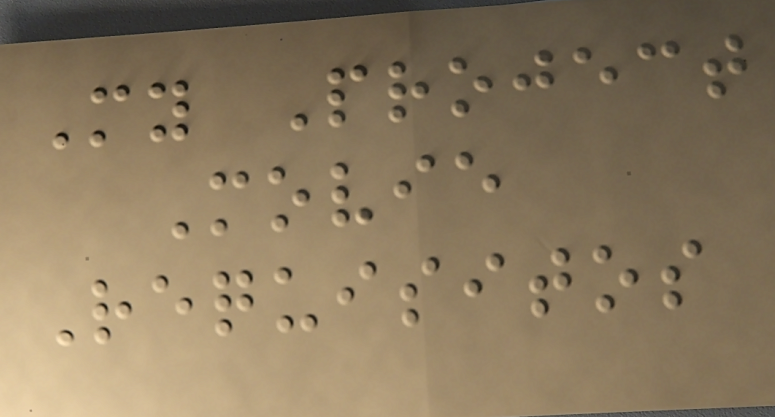My Project
Movie
Requisitos
